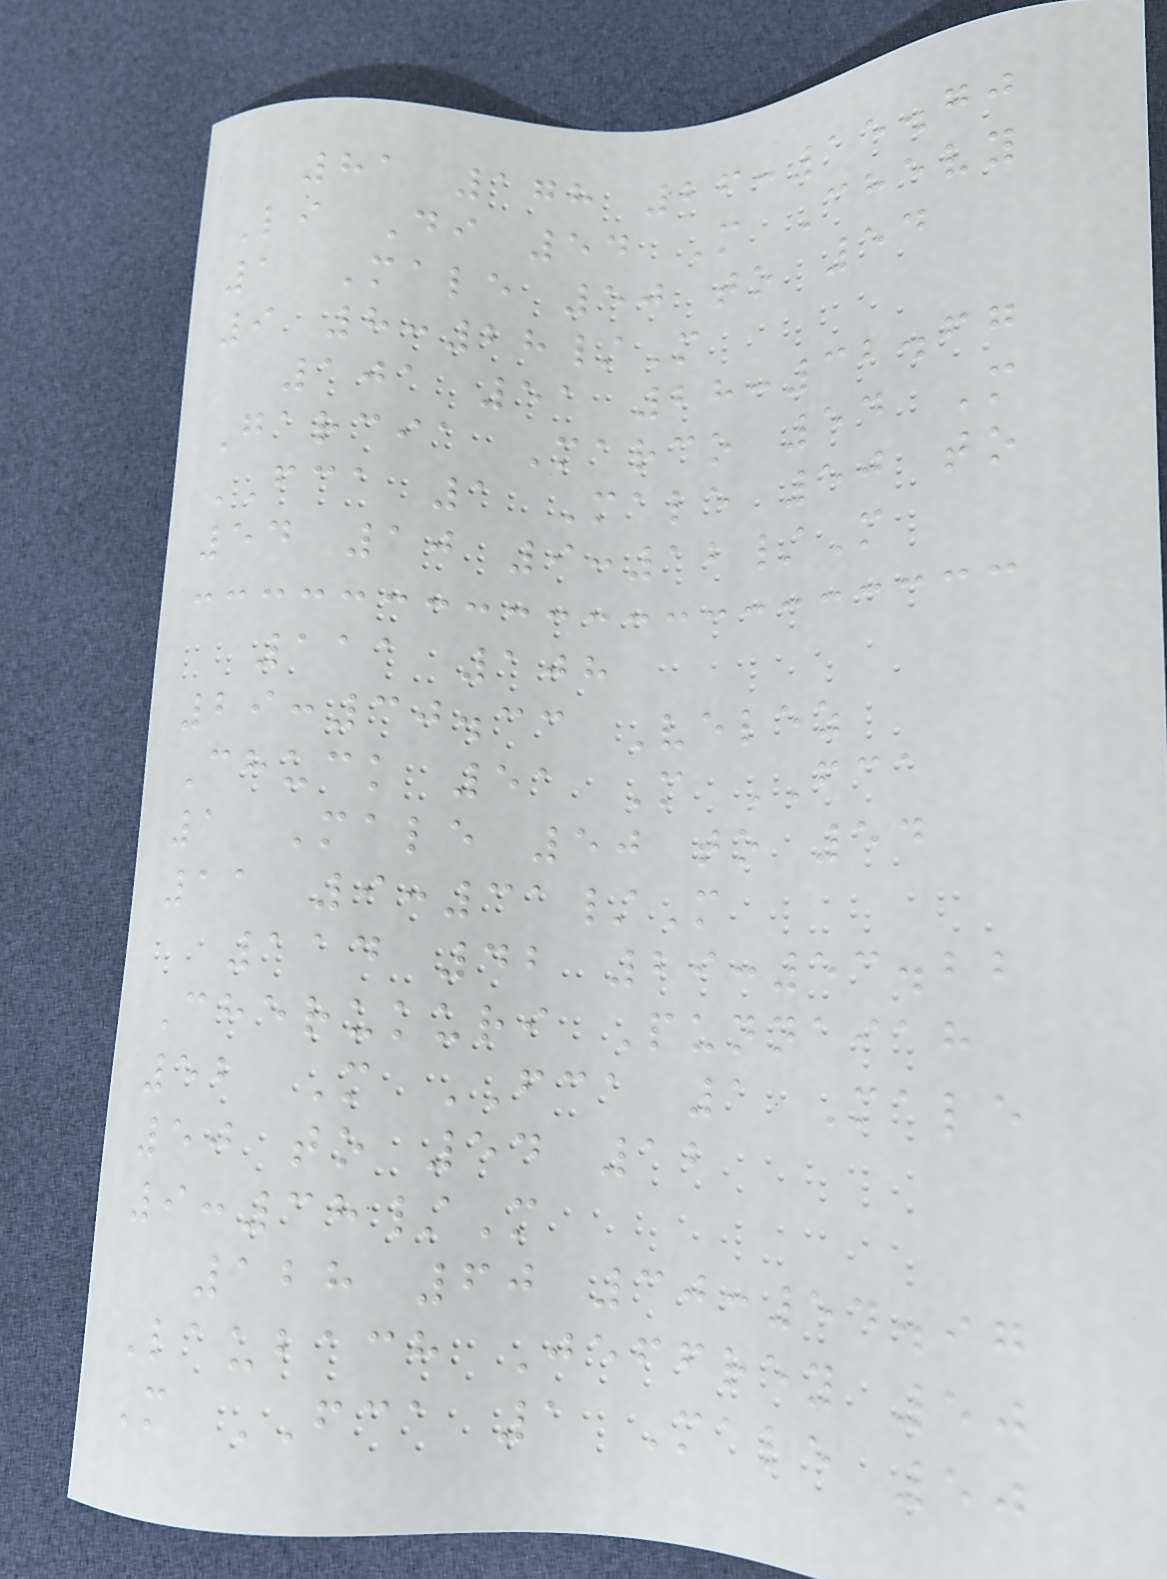81 178 26:15.70
Li Di 54 M Chevy
1 Male 50 to 54
9 8:28/M
101 51 28:32.67
Garcia Marco 54 M
FCA 1 Male 50 to
54 10 9:12/M
111 108
29:30.33 Velez
Chuck 51 M FCA
1 Male 50 to 54
11 9:31/M
114 42 29:53.22
Cherukuri Punnaiah
52 M FCA 1 Male
50 to 54 12
9:38/M
128 60 30:54.97
Laubach Jeffrey 50
M FCA 1 Male 50
